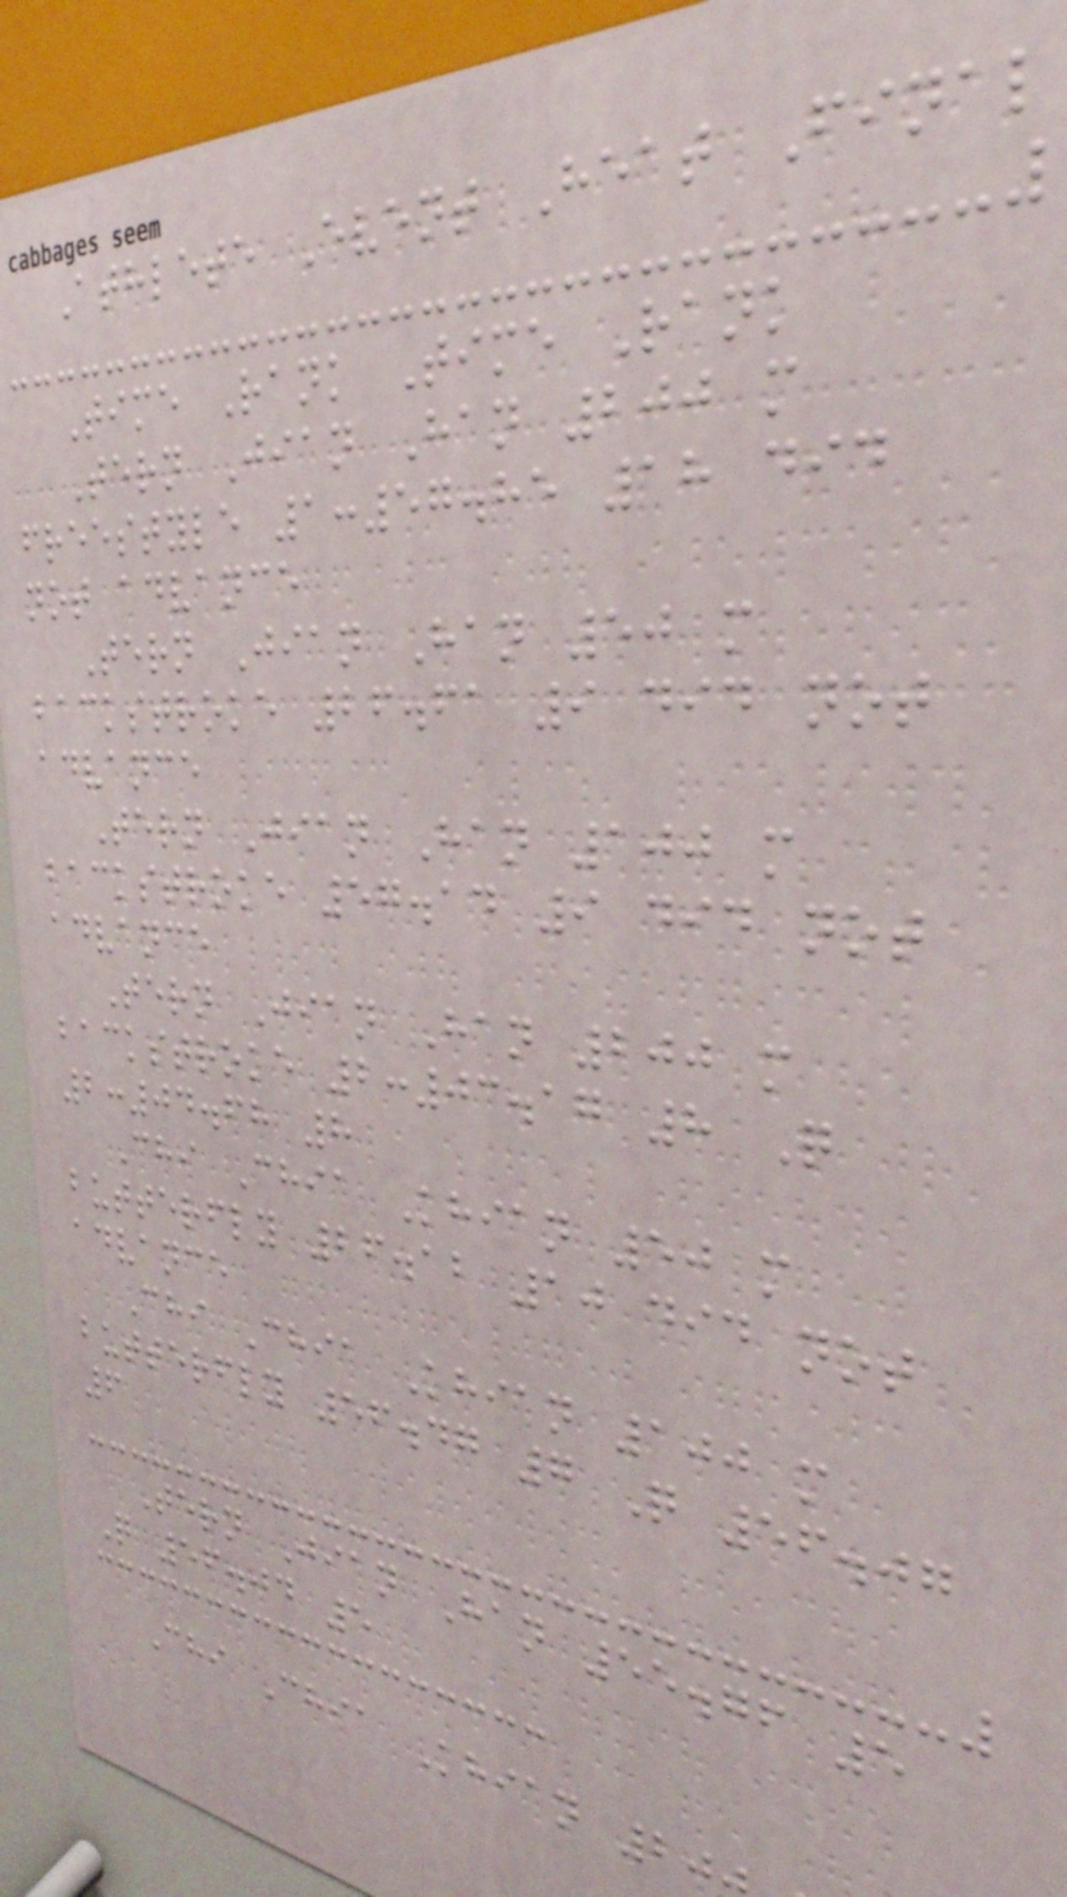Athlete Event Heat Final
Time Rank Time Rank
Tern Jian Han 200 m
freestyle 1:57.85 18 did
not advance
Tern Jian Han 50 m
backstroke 26.61 9 did not
advance
Tern Jian Han 100 m
backstroke 57.14 9 did not
advance
Tern Jian Han 200 m
backstroke 2:03.17 8 Q
2:04.68 8
Chi Chia Khian 50 m
butterfly 26.12 10 did not
advance
Chi Chia Khian 100 m
butterfly 56.47 7 Q 56.07
6
Tern Jian Han 55.76 5
Q 56.04 5
Chi Chia Khian 20
